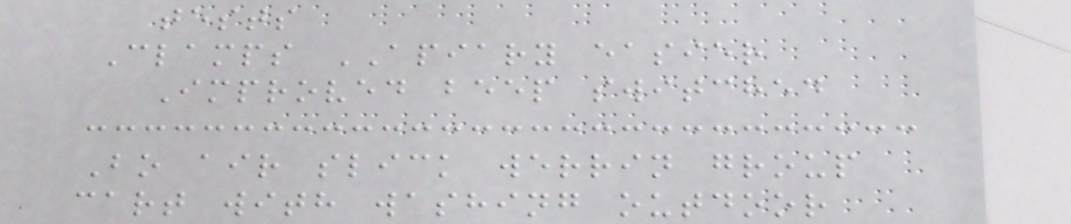tests
Clamps APIARY easier
Improved beep switched
Bo air slick werrin group
cart with washing outdoor
